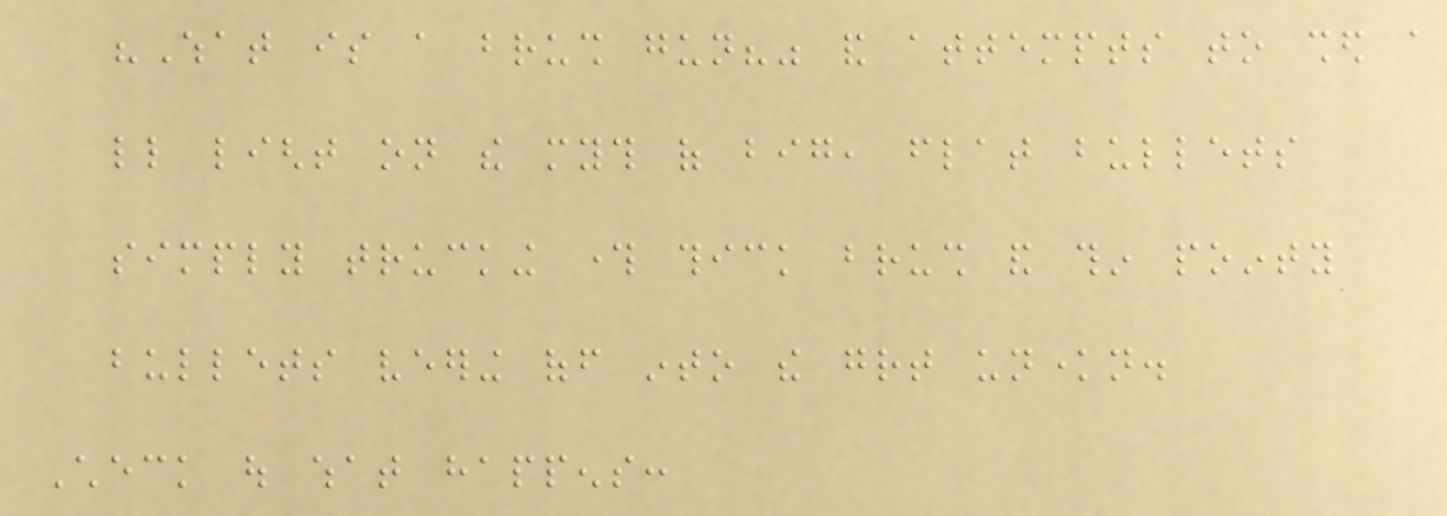"What is a brush gun?" and attempts to shed a
little light on the myth of big, flat bullets
simply trucking through thick brush and thin pointy
bullets veering off into the great unknown.
Check out what happens:
